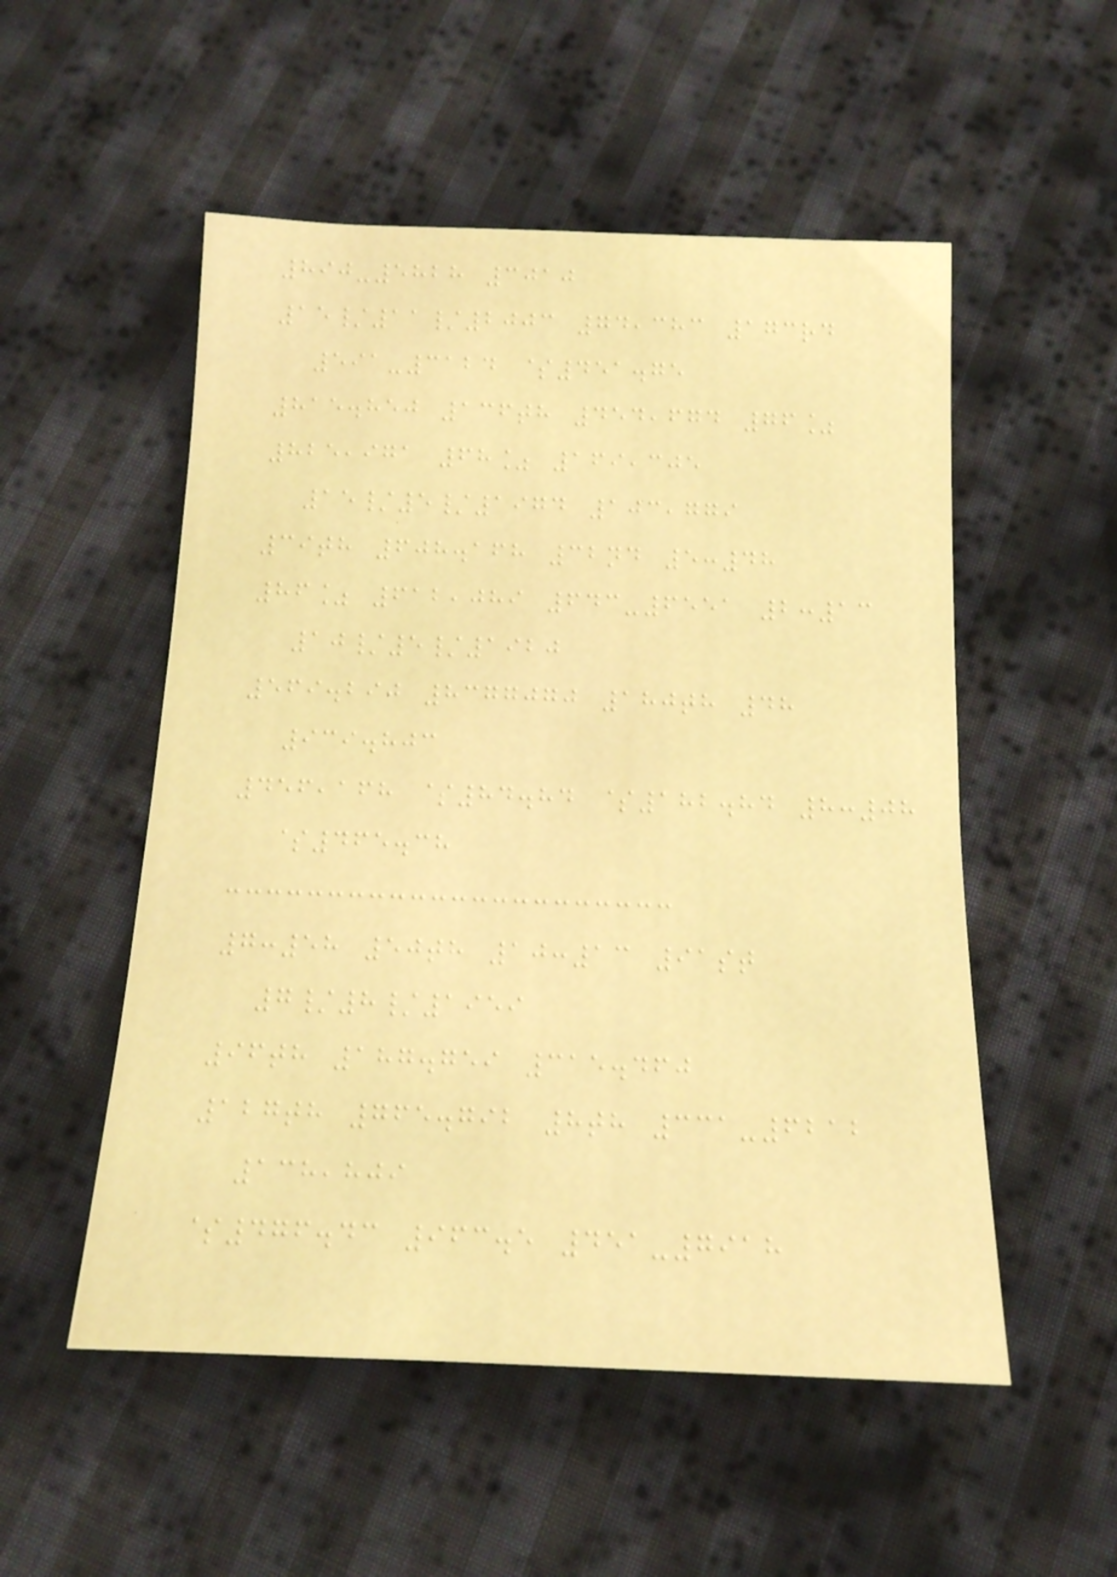890-5828 3010
15/11/2003 74,383 173rd
591-3124 $451.75
815.850 136th 454,674 76%
825,971 68% 169,305
15/5/1974 103,779
39th 608.168 32nd 5:48
86% 612,089 643-6551 2:13
10/5/1920
569.290 8377070 180th 48
939.803
456,168 $84.84 $182.84 8:08
$465.38
7:58 50th 10:13 91st
7/8/1959
96th 187.759 315.460
127th 765.792 8th 331-6212
138,809
$476.43 963.5 451-7918
